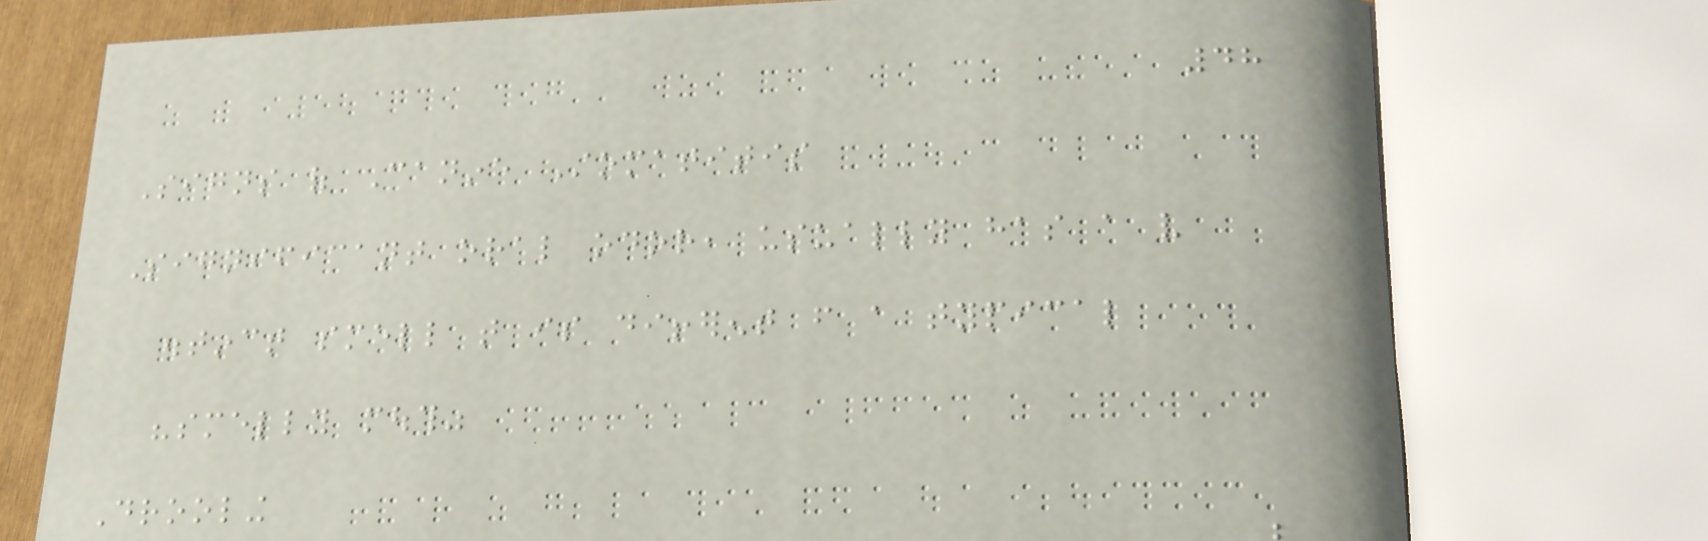48
Signs of Canine Stomatitis
Significant oral odor, usually has a very
distinct smell that is different from a typical
"smelly mouth"
Drooling
